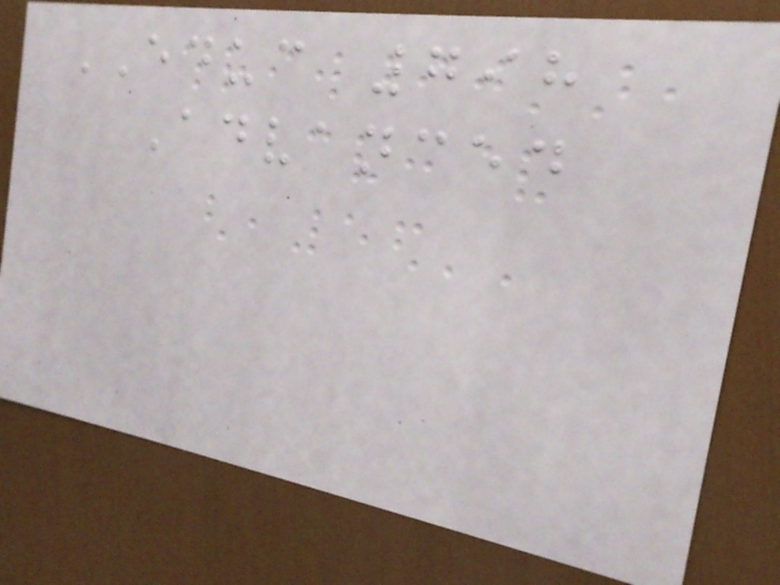EDUC 798
Advanced
